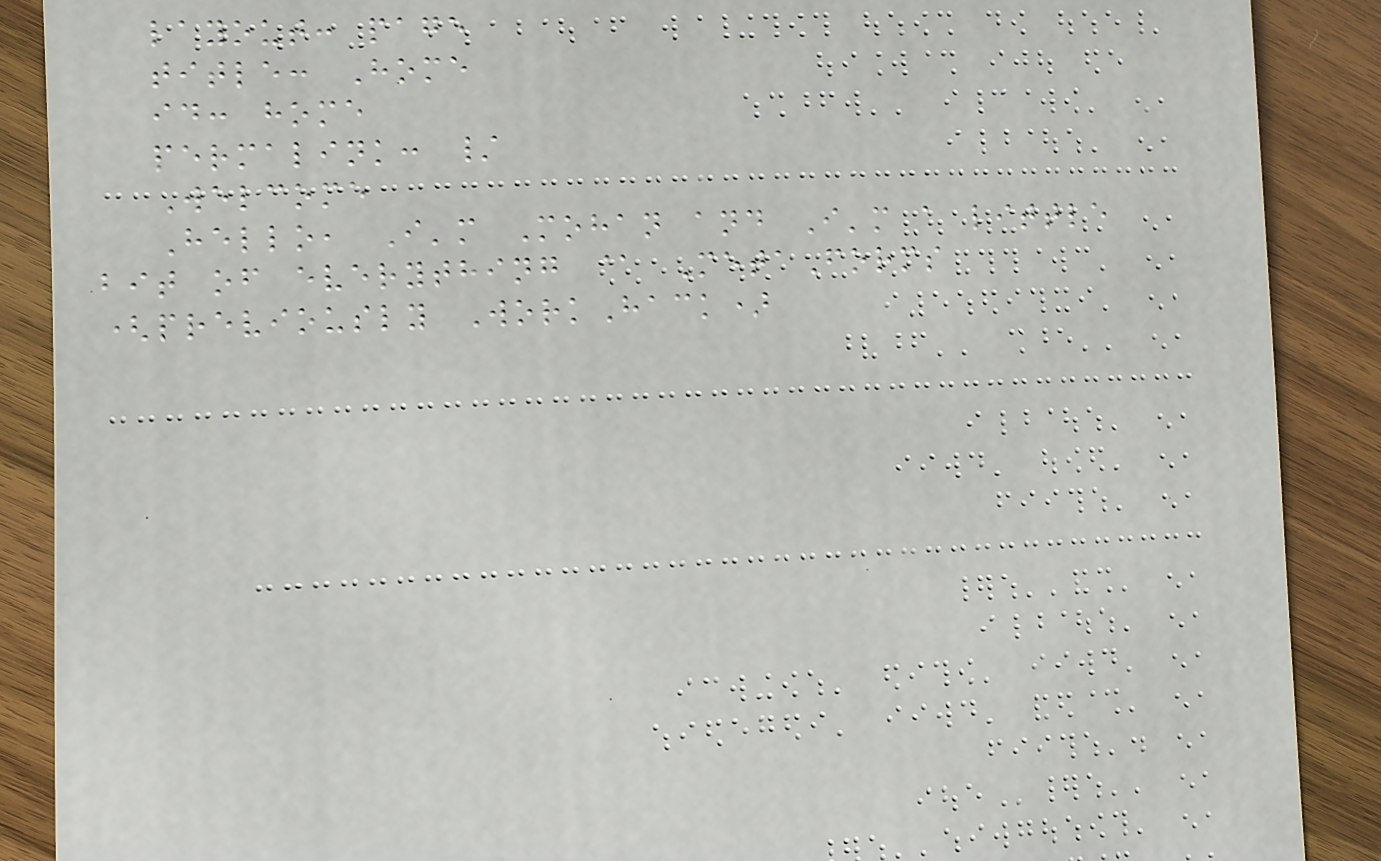layout: page
title: Home
id: home
permalink: /
Welcome
Hello, I'm Mohan and I'm a little
bit of everything @ MetaForms
(previously WorkHack)
